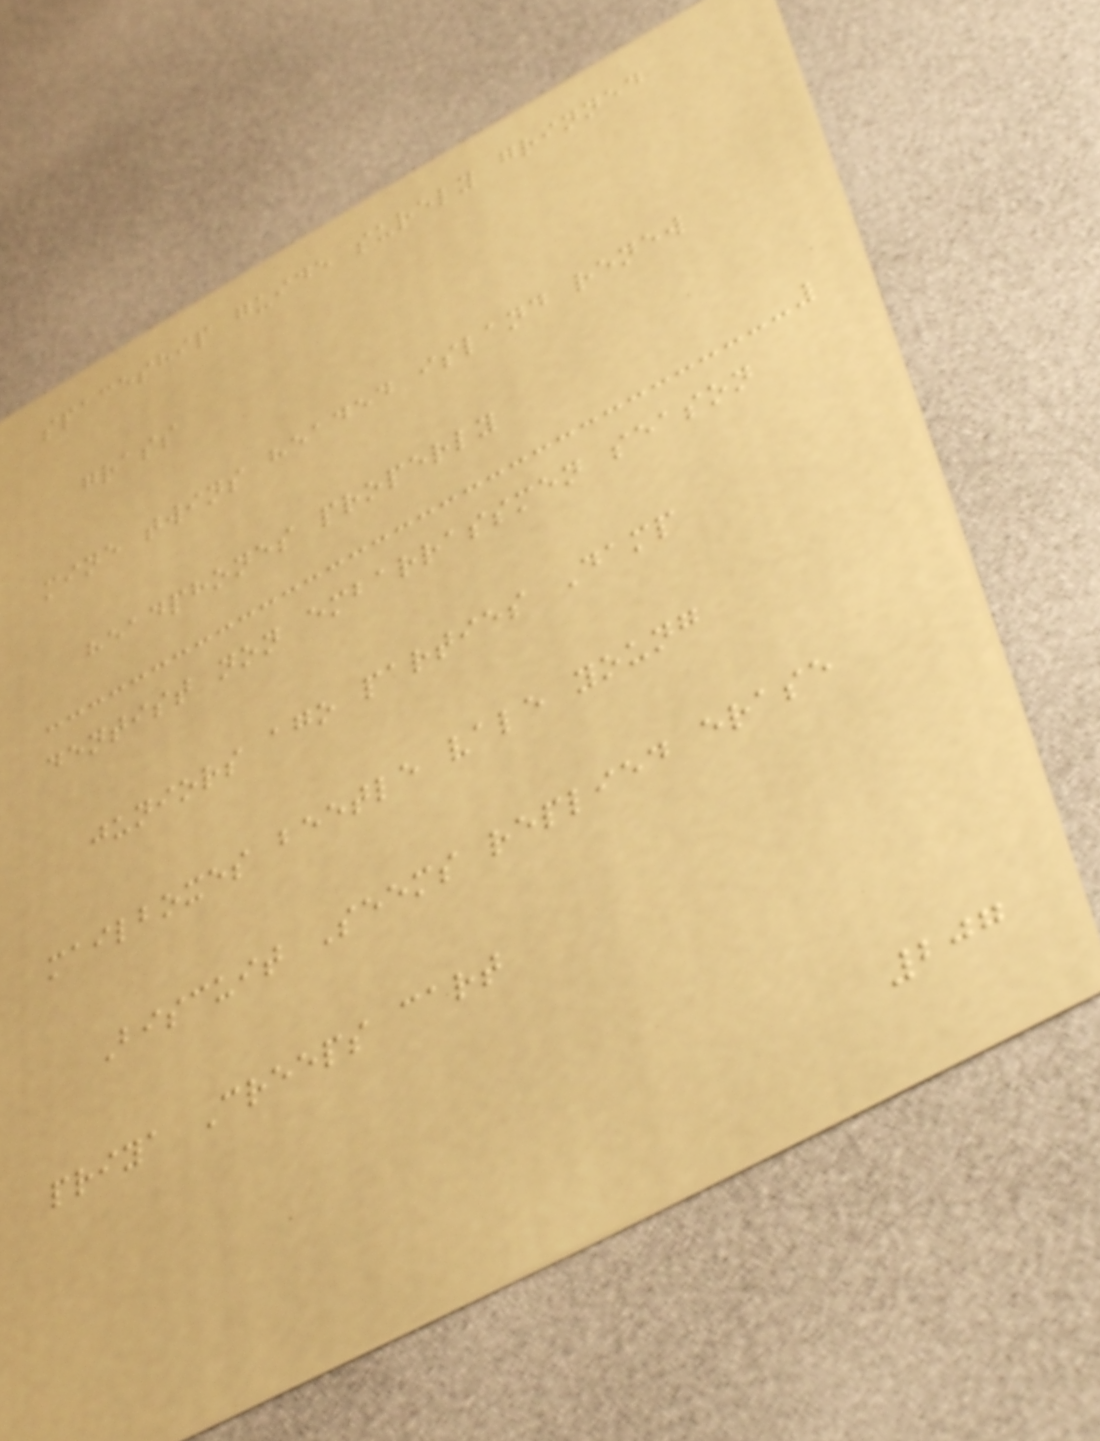spaceship guide surely grinned
grass
mine twins headed island renew
headphones properly
dentist non embarrassmen season
juniors ago parties Damp
mailboxes beetle vale young
Biscuit Seems replied erase
priya Creeps cart
207
